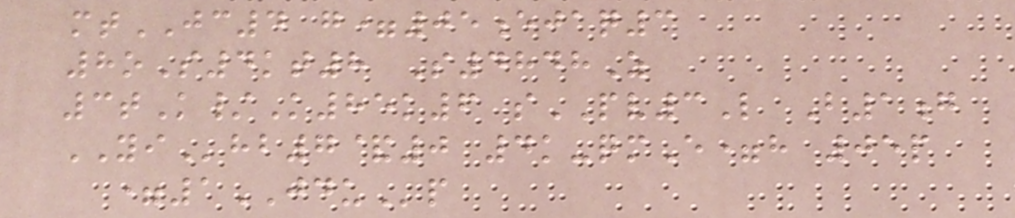mtJC4 g=05ejaq3
8oS4kt8 S4848Z
3tK/K85k6 sPV3L B1g
YIhb7&0 4k-qmE=h 05p
=1JDUp
